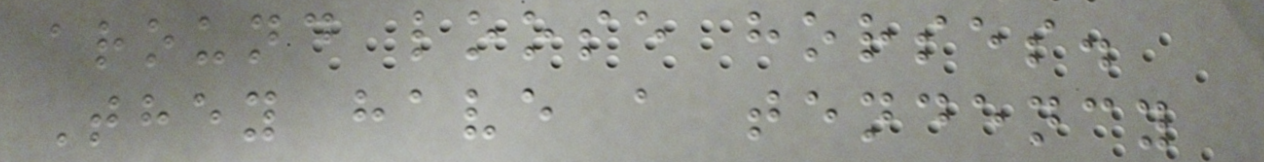around loose horses.
They have a tendency
